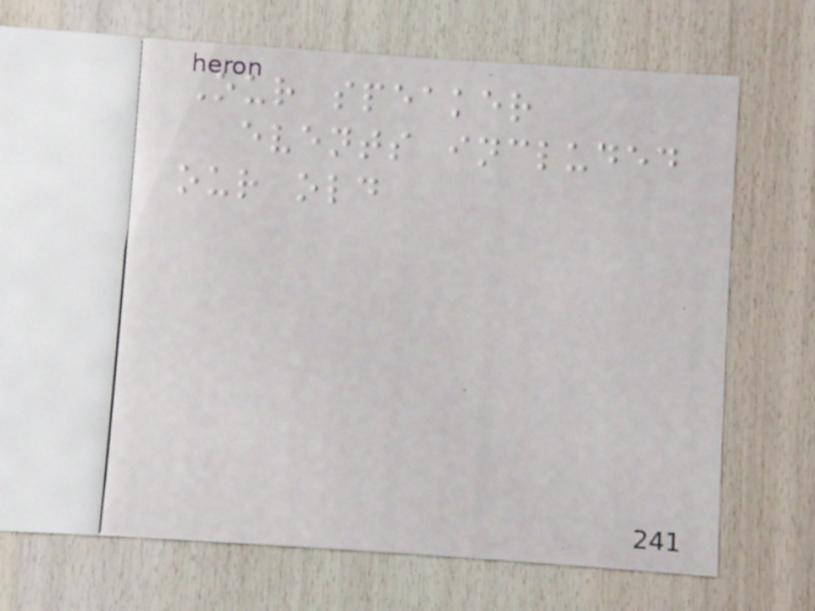Our speaker
events included
our old
